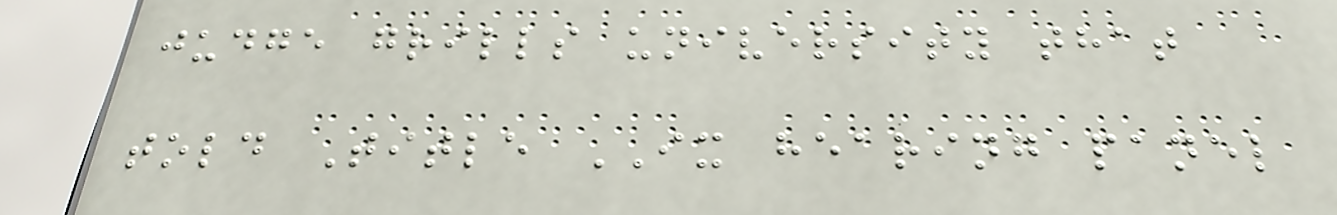judge grills university that
told Title IX hearing panel
